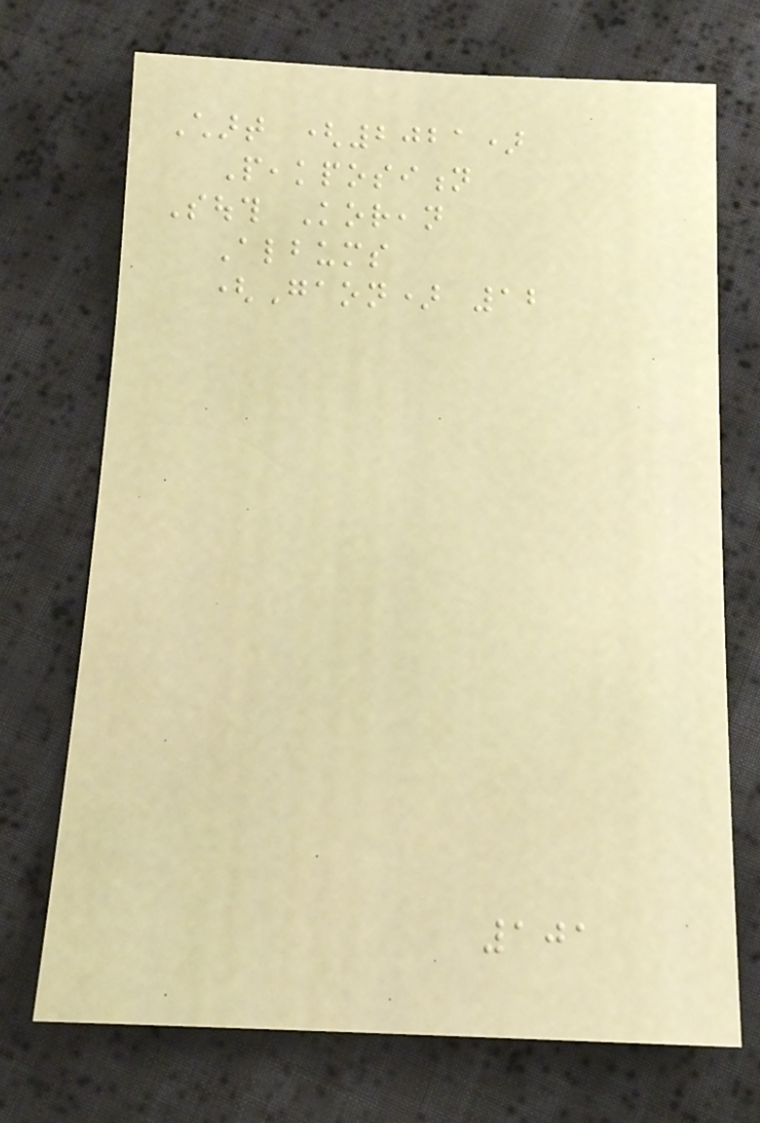Chart (2021)
Peakposition
South Korean
Albums
(Gaon) 12
101
